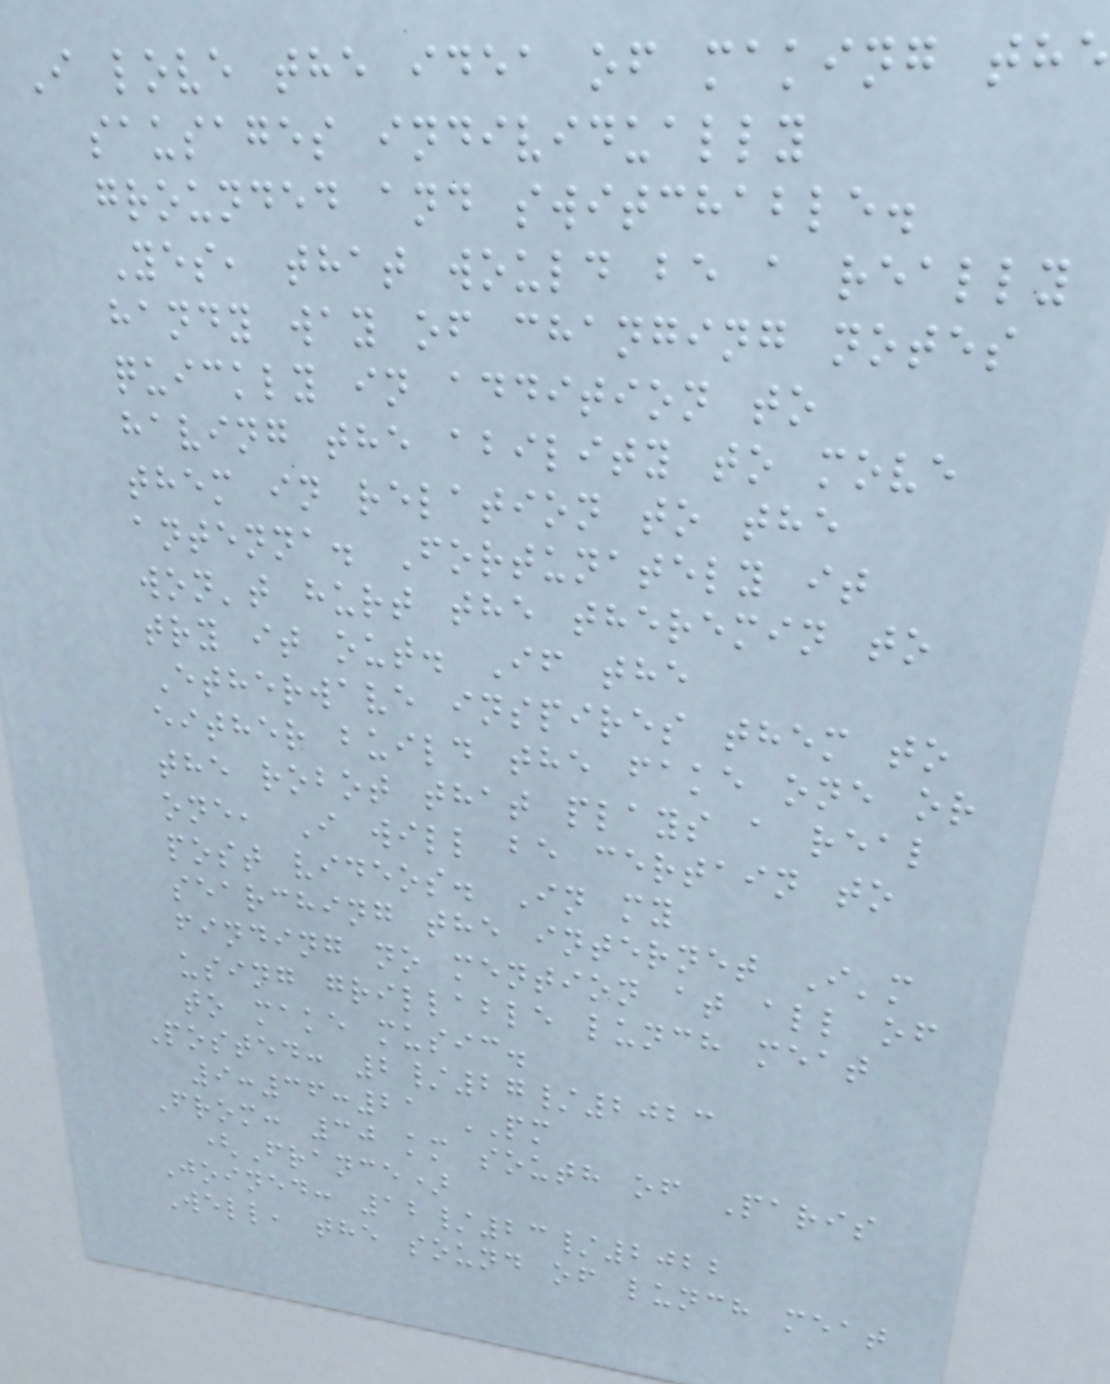I love the idea of making the
sausages individually
grounded and switchable.
Yes, that would be a really
handy way of changing notes
quickly in addition to
having the ability to move
them in relation to the
antenna. Fortunately it
won't hurt the theremin to
try it out. If the
Etherwave inspires them to
either build the fake one or
the robot that plays a real
one, I will be certain to
post videos. In my
searching the internet I'm
finding no mention at all of
using grillable lunch meat
to make music.
Posted: 2/27/2023
9:36:21 PM
From: 30 km south of Paris
(France)
Joined: 12/23/2022
Well, the sound of lunch meat
